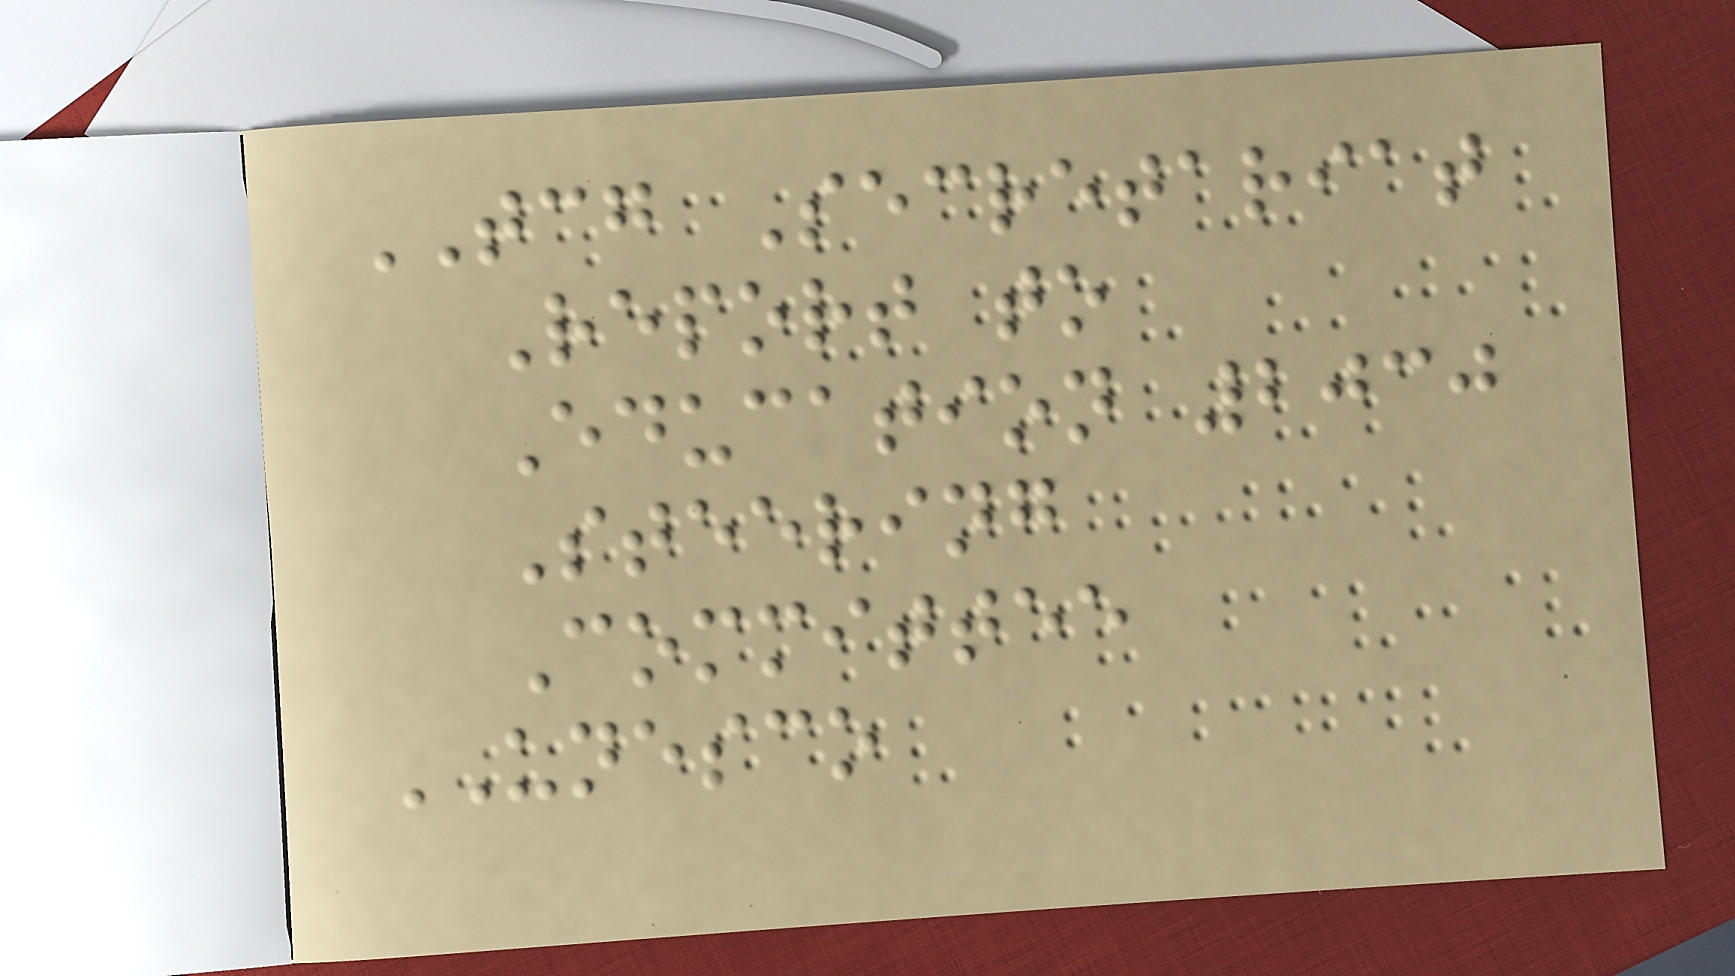TCG Secretariat
Report to
Education 2030
Steering
Committee
UNESCO
